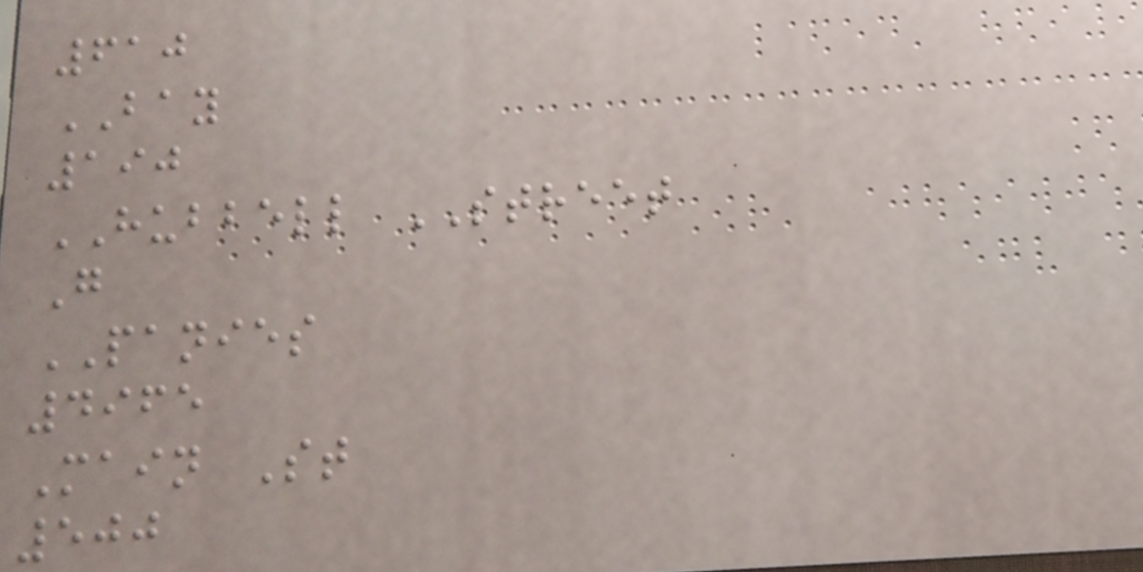610
BAY
190
HUBBELL STREET
G
PANIES
4965
Main St
500
